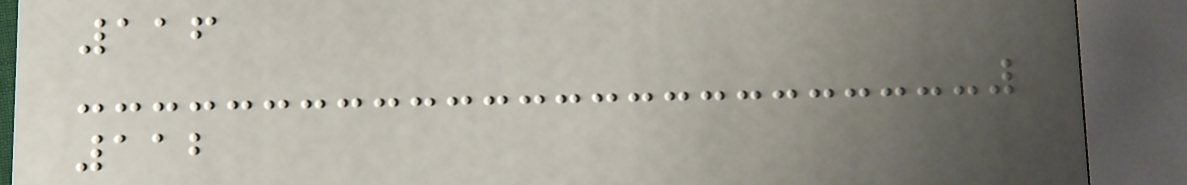116
112
